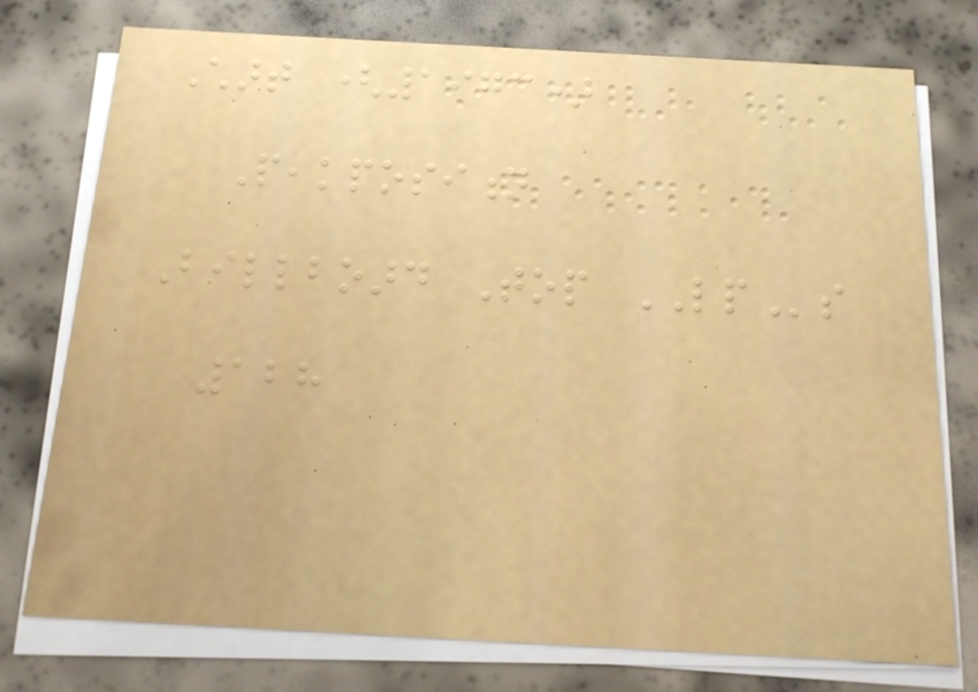Chart (1973)
Peakposition
Billboard Top LPs
128
